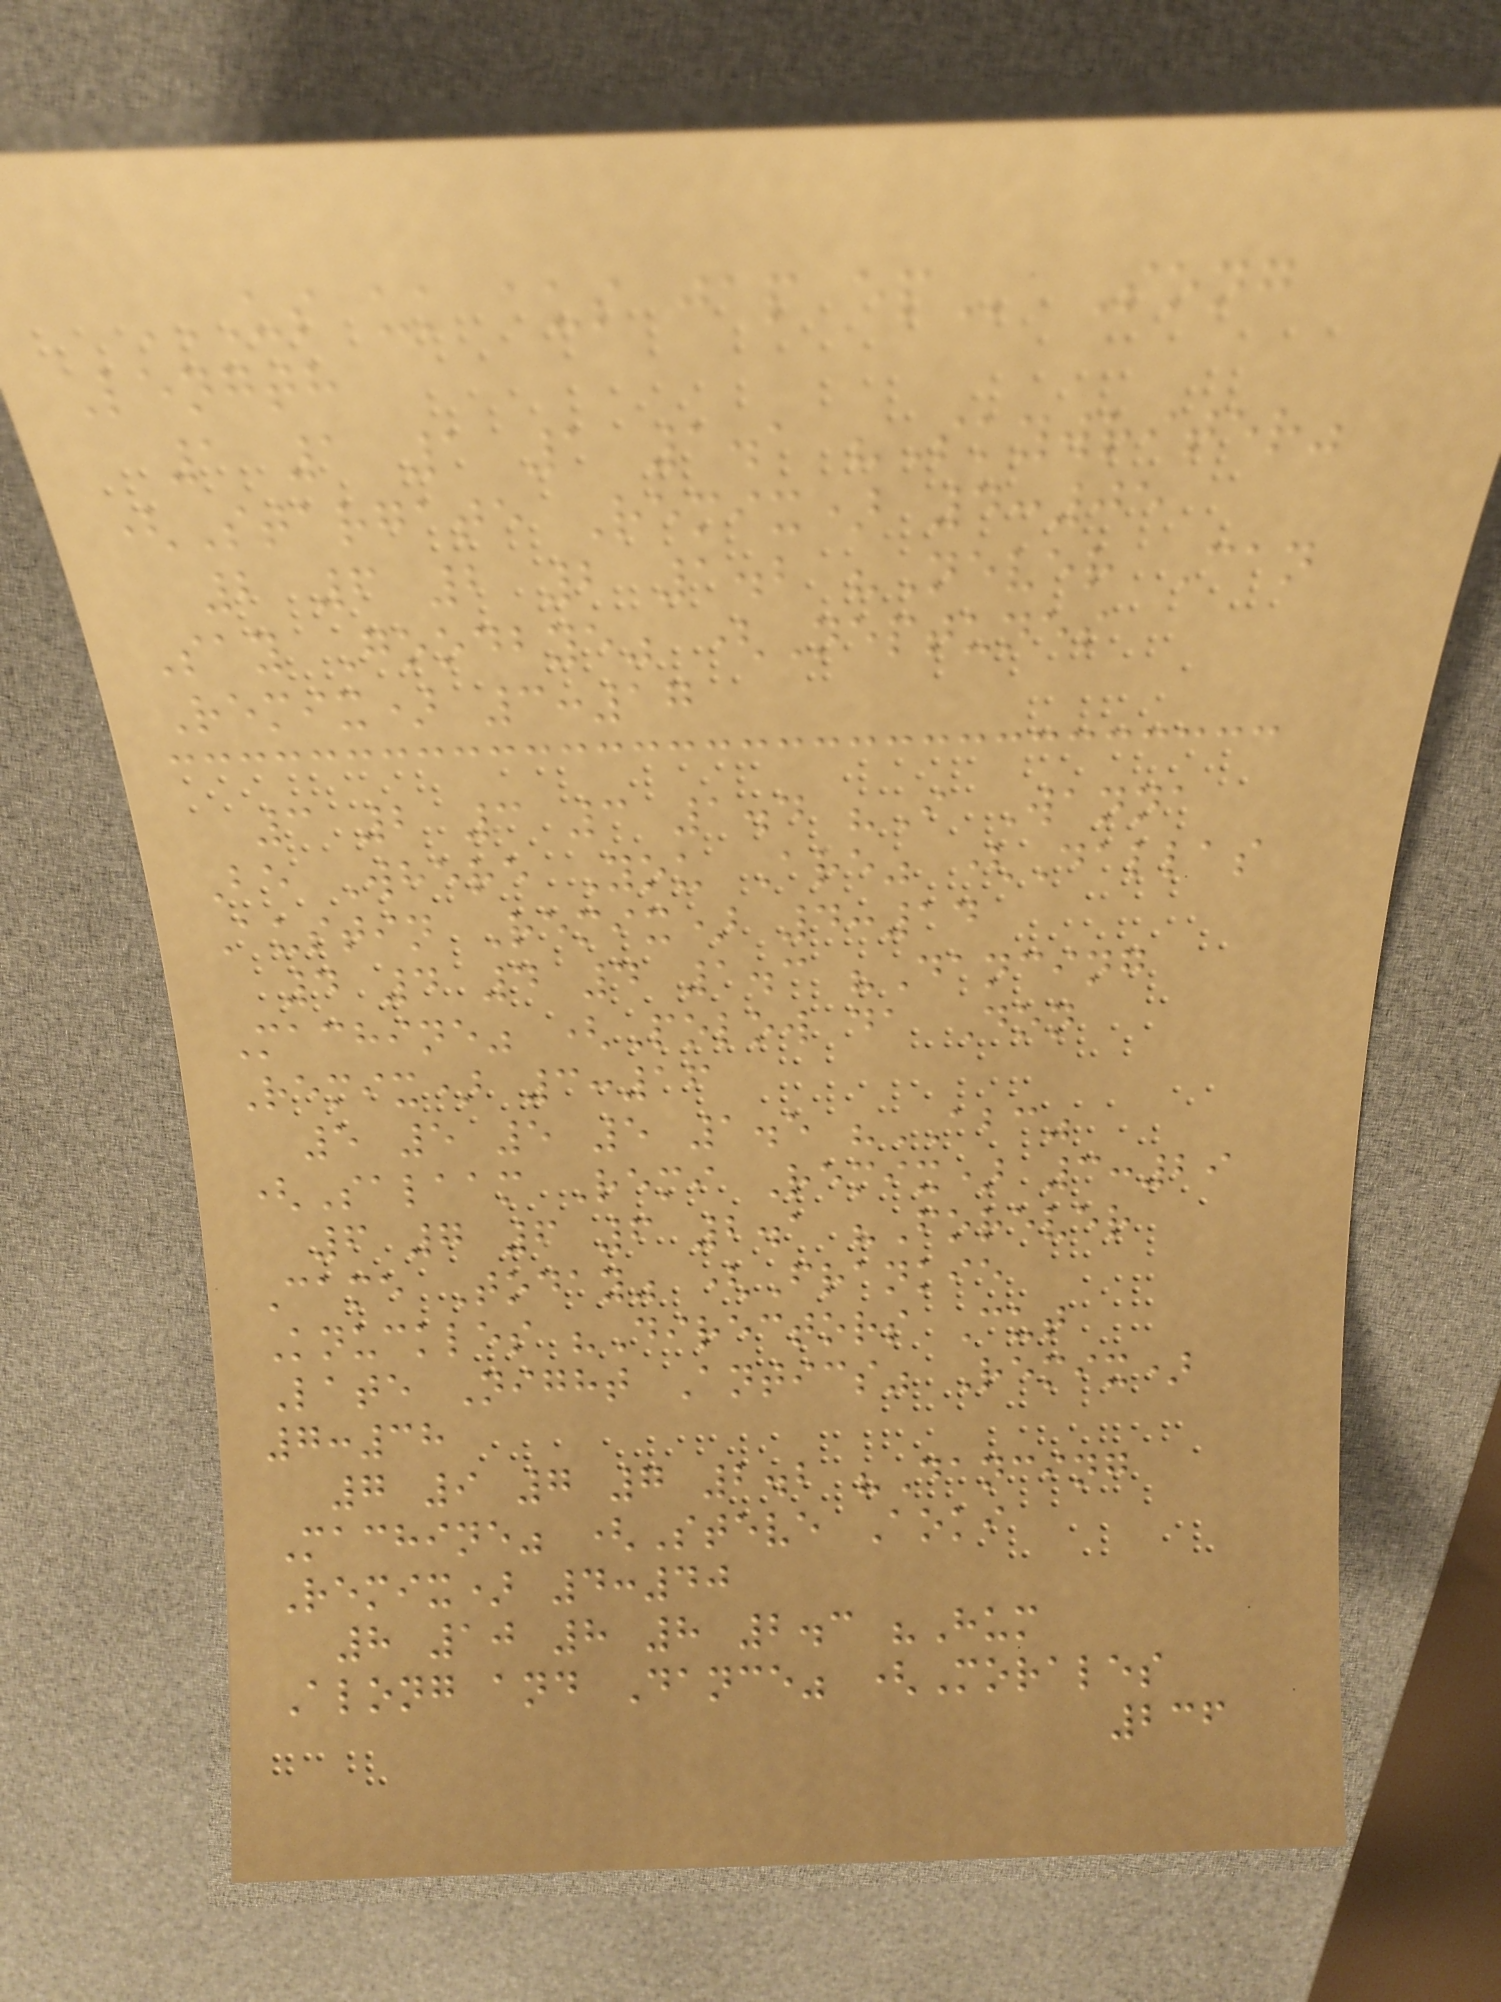US UK AUS JAP EP Song
Length
1 1 1 1 1.1 "Skywriter"
(Stargate Remix) 4:05
2 6 2 2 1.2 "Never Can
Say Goodbye" (Neptunes
Remix) 3:17
3 2 3 3 1.4 "I Wanna
Be Where You Are" (Dallas
Austin Remix) 4:14
4 4 4 4 1.3 "Dancing
Machine" (Polow da Don
Remix) 3:16
5 5 5 5 1.5 "ABC"
(Salaam Remi Remix) 3:29
6 7 6 6 2.1 "Forever
Came Today" (Frankie
Knuckles "Directors Cut
Late Night Antics" Remix)
7:38
7 9 7 7 2.2 "Dancing
Machine" (Steve Aoki
Remix) 4:40
8 10 8 8 2.3 "Hum
Along and Dance" (Morales
236
